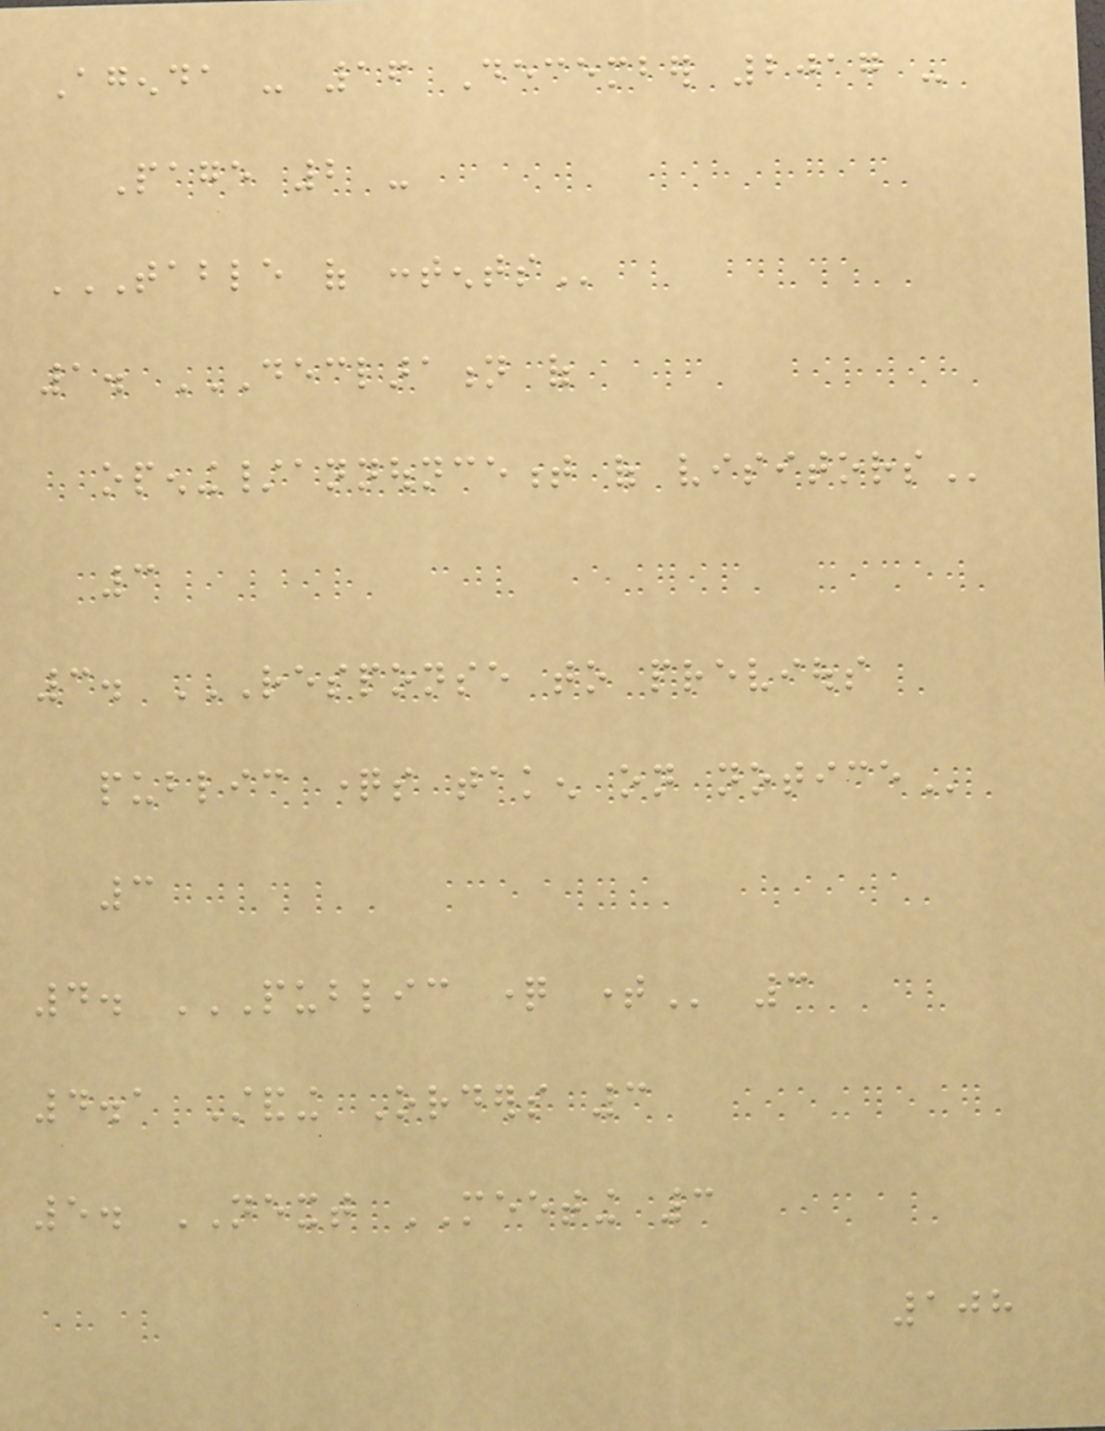Agenda - 16 December 2017 -
Page 2 -
TABLE OF CONTENTS
1. DECLARATION OF
OPENING/ANNOUNCEMENT OF VISITORS
3
3. RESPONSE TO PREVIOUS
PUBLIC QUESTIONS TAKEN ON NOTICE
3
4. PUBLIC QUESTION TIME 3
4.1 Standing Orders 3
5. NEXT MEETING 3
108
